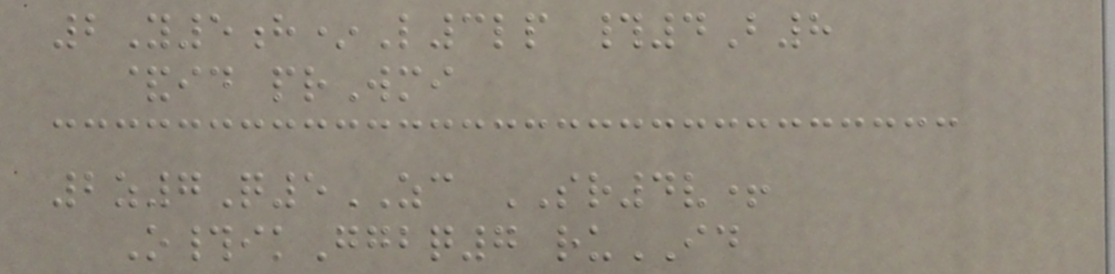2Y5h*L3lp #4B8
&id prWmi
2z7Q5ZC SR4v+
O#ikGgbq7 ruID
